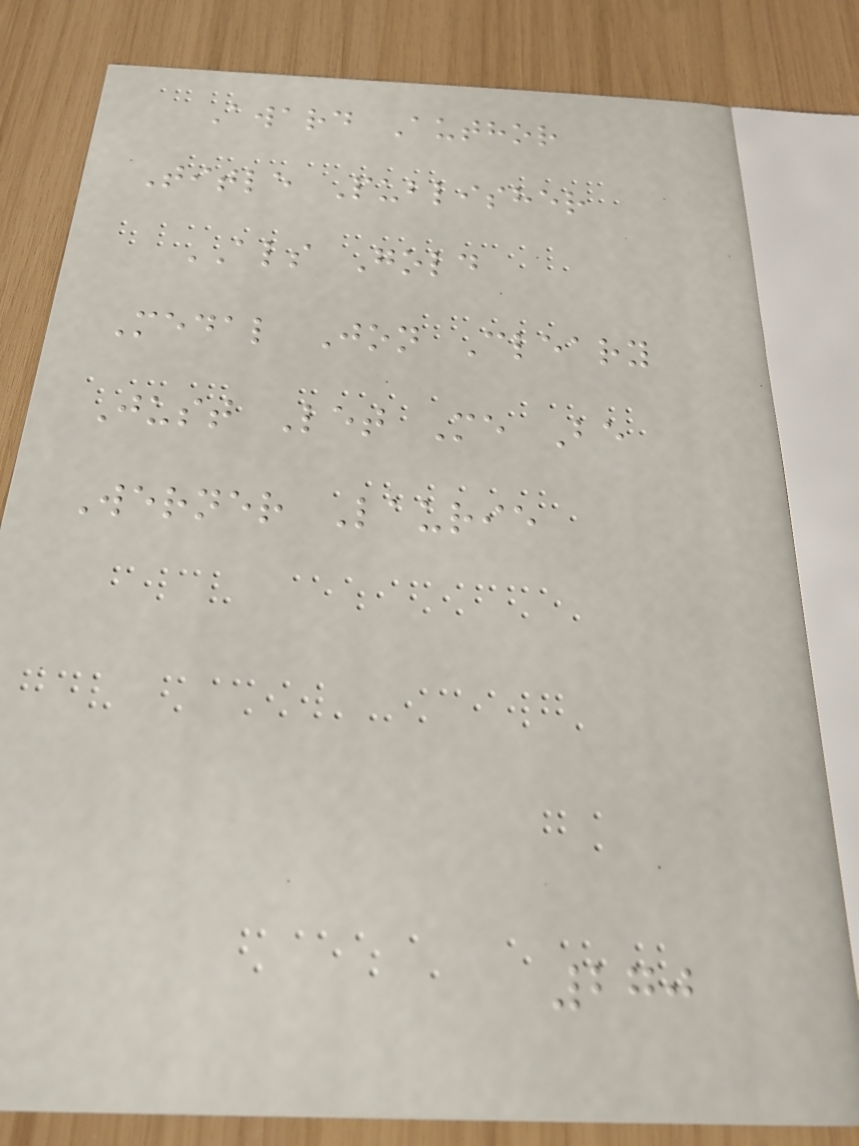Award Author
Title Publisher
ALS Gold
Medal Jon Cleary
Just Let Me Be
Werner Laurie
270
